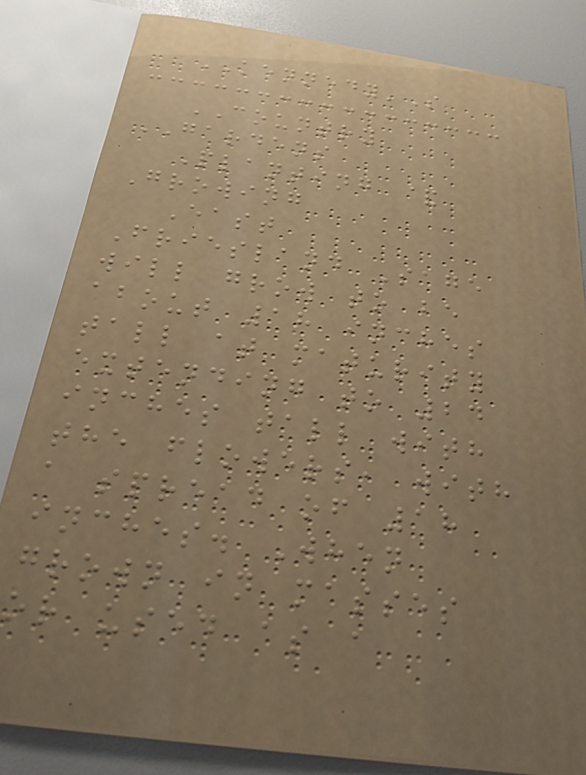KENNEDY'S
COUNTRY
GARDENS
Planting &
Growing
East
Friesland Sage
will grow to be
about 18 inches
tall at maturity
extending to 24
inches tall with
the flowers, with
a spread of 18
inches. When
grown in masses
or used as a
